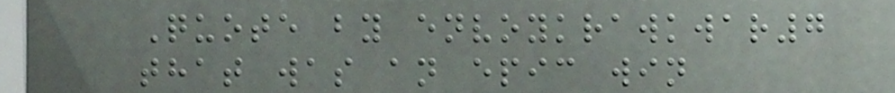Quote by envoykrawkwar7
that was an epic win
